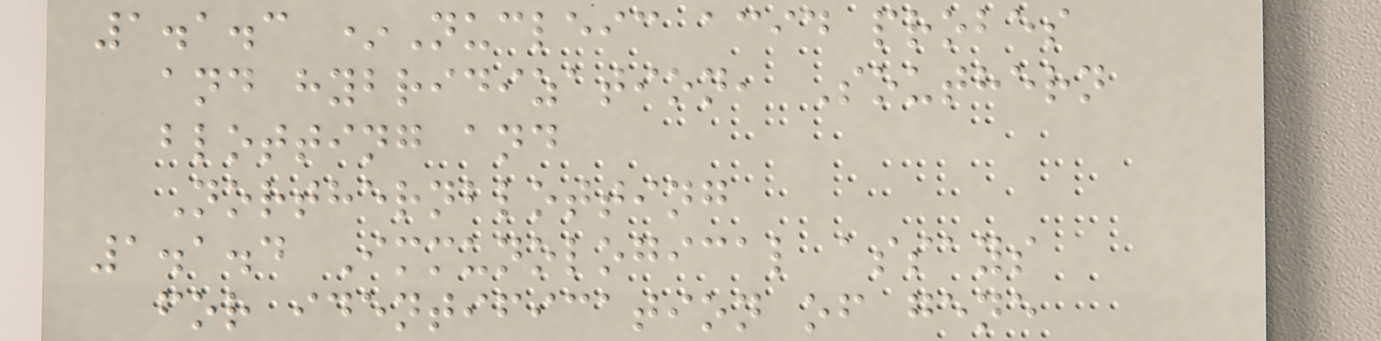1.1.3 *Nucleic acid probes
and hybridization, Southern
blotting and
Northernblotting
1.1.4 Immunological assays
for identification of gene
